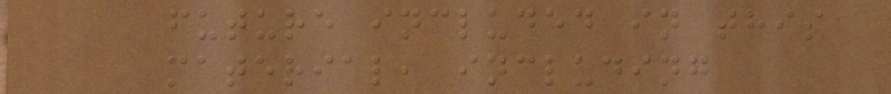future included in this
material, including
